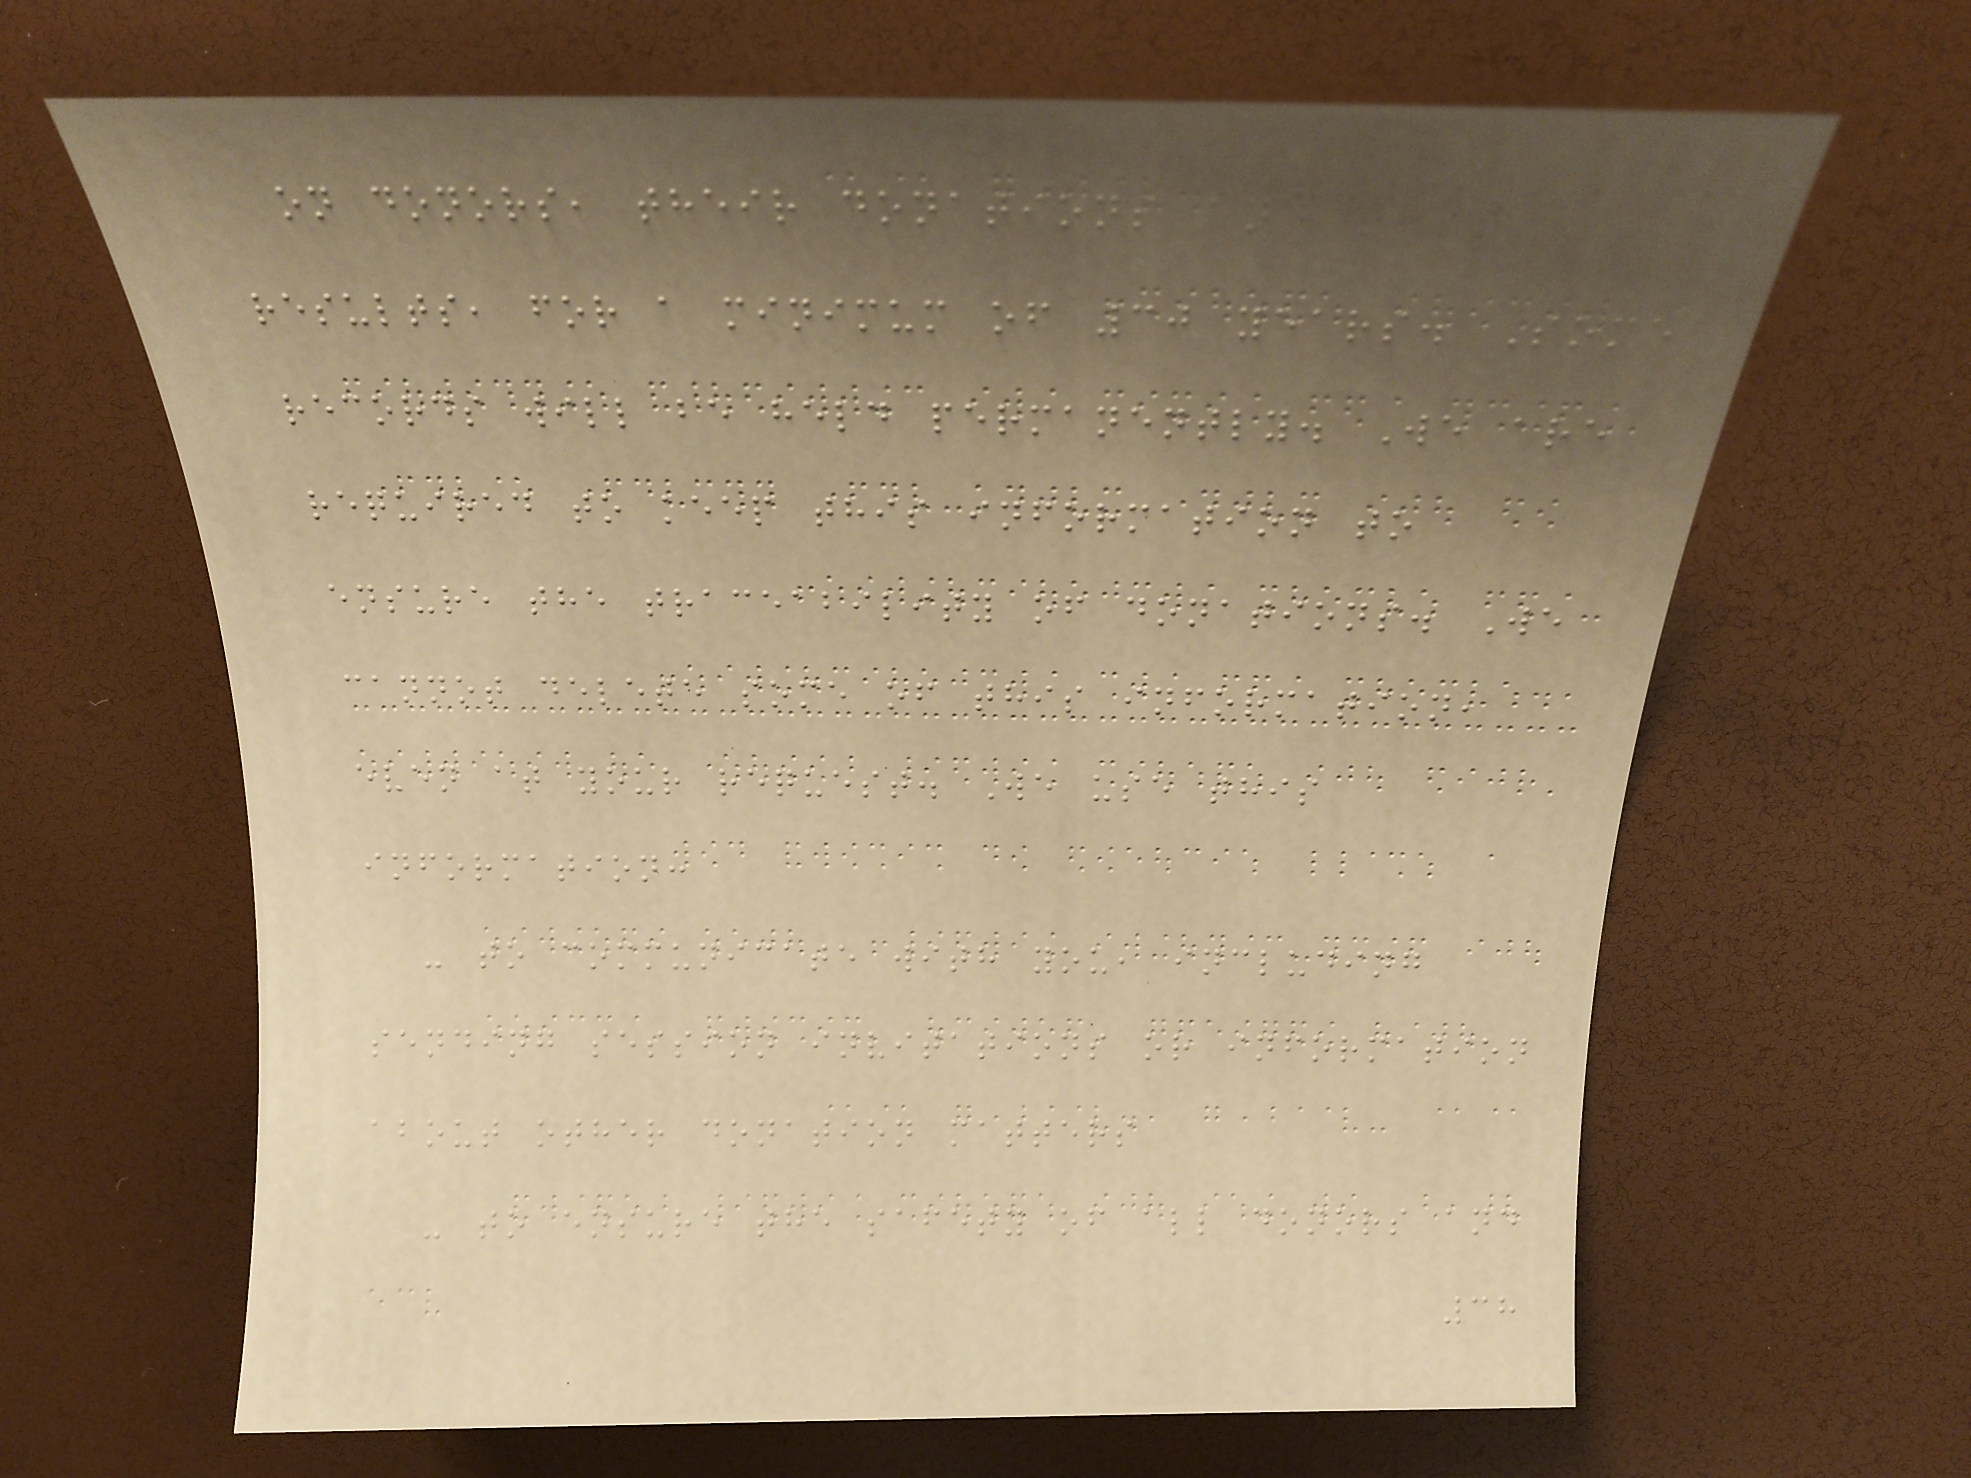on donors, their donations and test
results, for a minimum of 30 years. Some
records will be held permanently. We are
required to keep this information to
ensure the traceability of donations. We
cannot delete some of this information,
even at your request. We use this
information:
- to communicate with you, including
sending session invitations or information
about other donation matters
- to ensure the safety of all donors and
38
